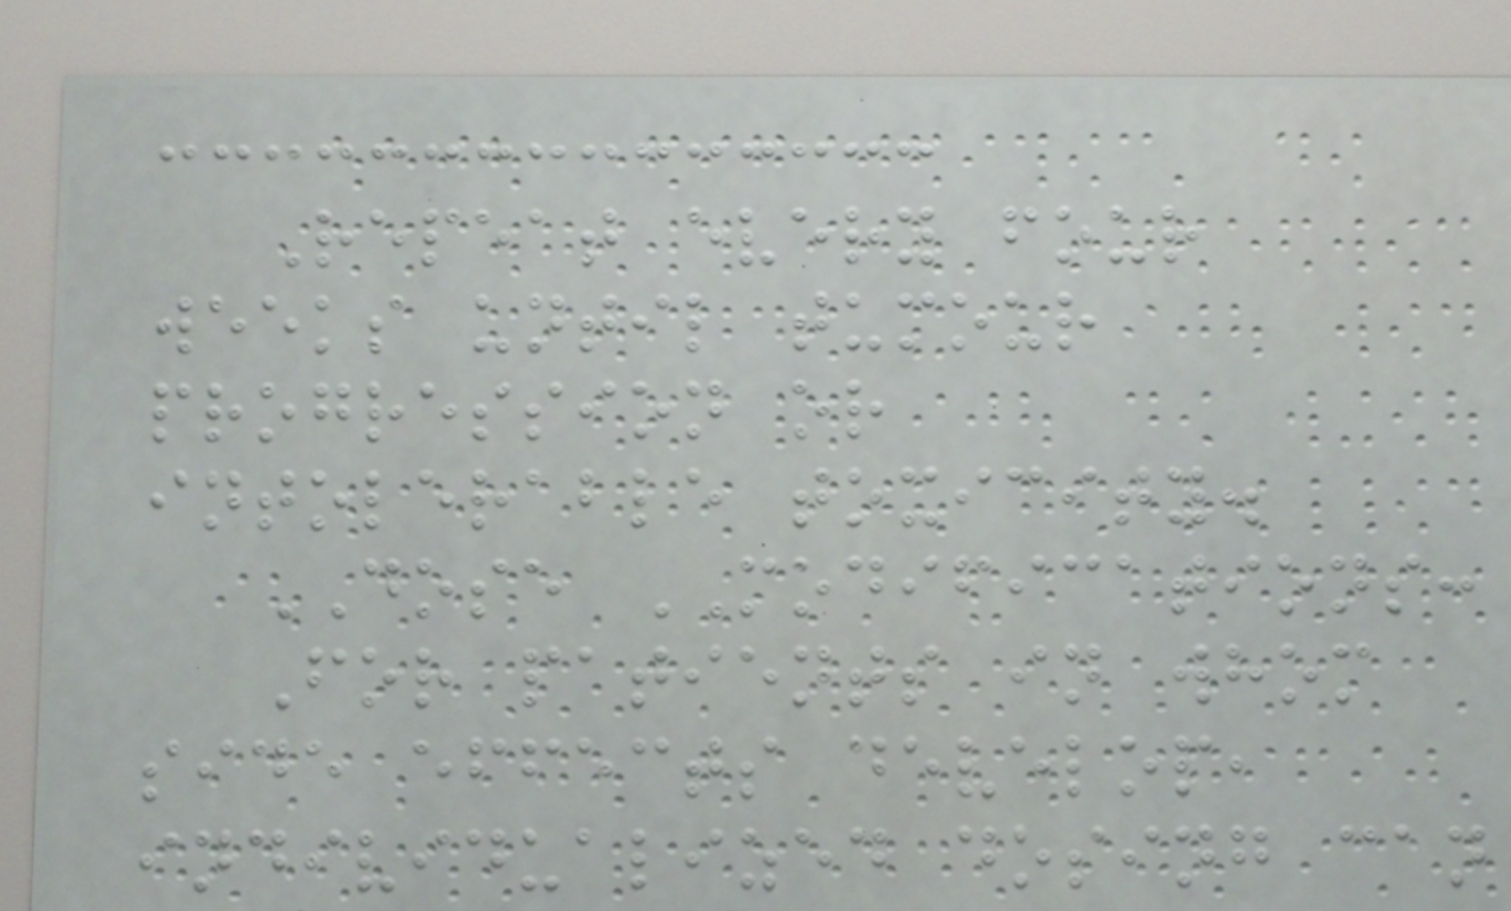Repeat every four
weeks until tumour
progression or
intolerable toxicity.
DOSE MODIFICATIONS:
For patients in whom
side effects develop,
individualized dosing can
